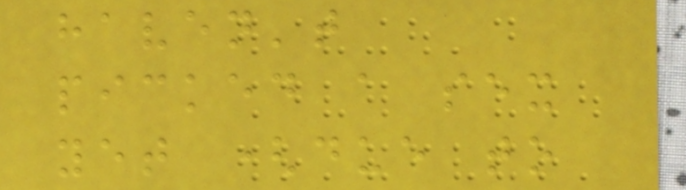haven't
picked a sex
yet (due to
